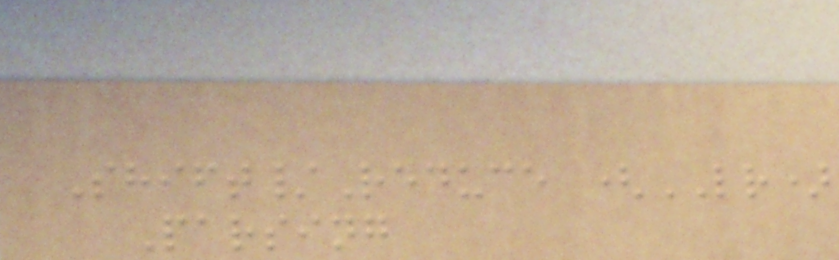Shift/Reduce (LR)
Parsing
